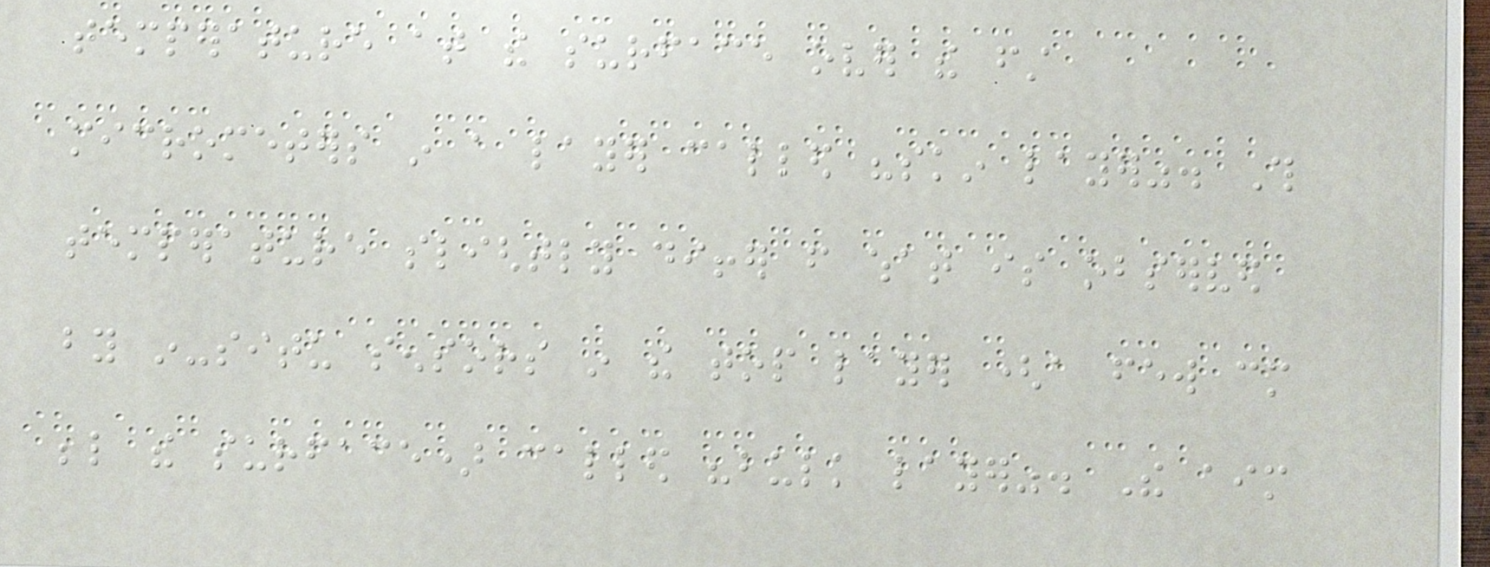temperature at the surface over the first
micrometers in a layer called "skin layer". This
temperature slightly differ from what is observed
by in-situ sensors in the top layer (a few cm
below the surface) called "bulk layer". The aim
